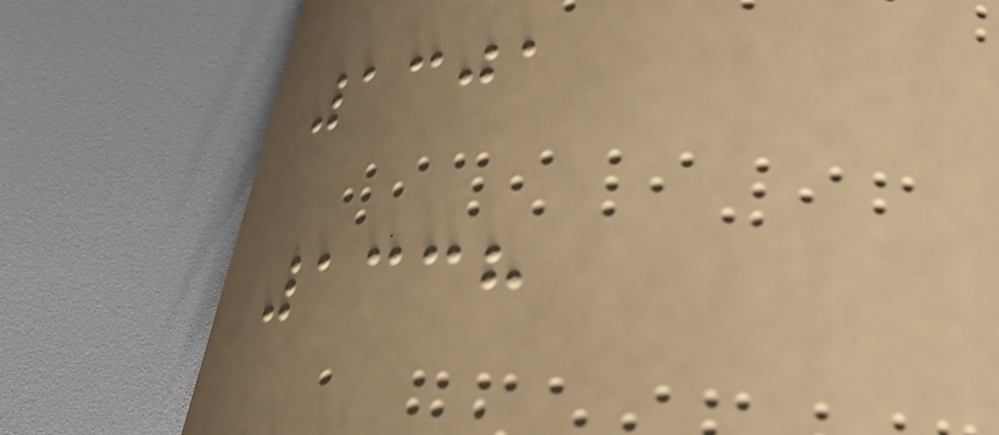1301
1338
